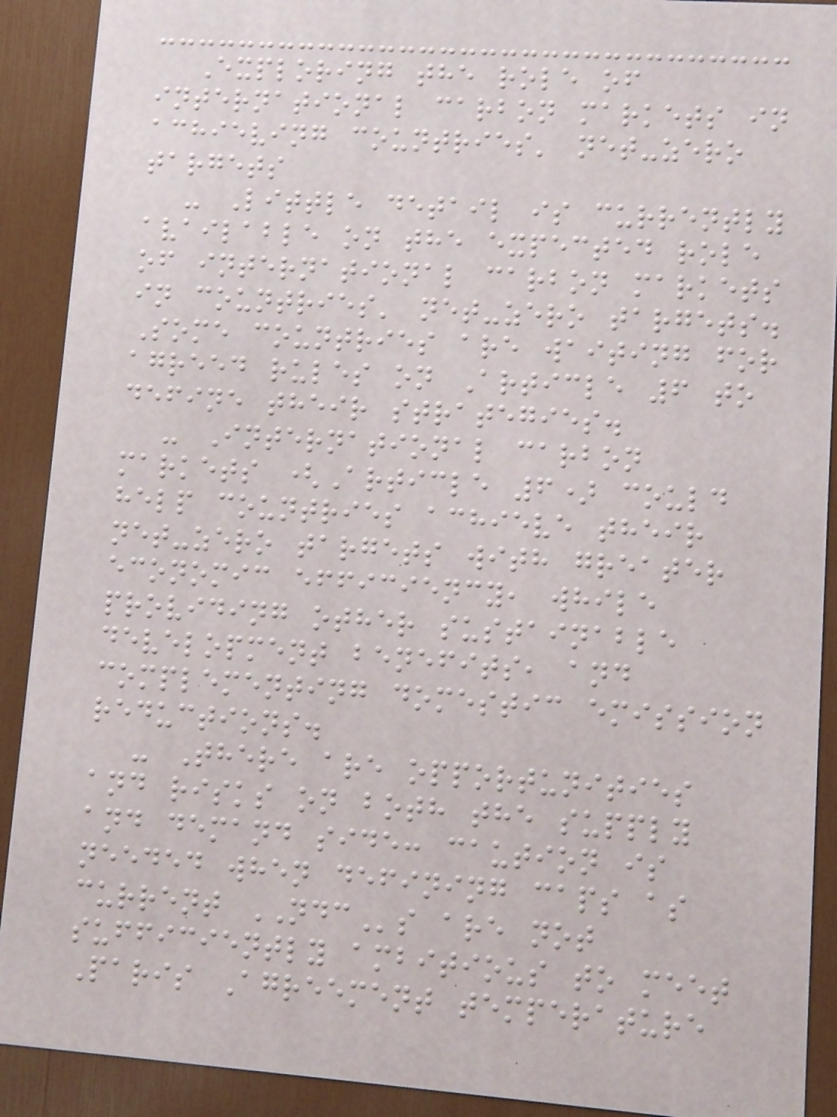Exploring the role of
international carbon markets in
achieving countries' net-zero
targets
- Little detail is currently
available on the expected role
of international carbon markets
in countries' net-zero targets.
Some countries are waiting for
agreed rules on Article 6 to
define their strategies.
- International carbon
markets (Article 6) could
help countries achieve their
net-zero targets with greater
economic efficiency, while
providing other sustainable
development benefits, and
complementing domestic emission
reductions.
- There are opportunities
and risks on both the supply
and demand side: caution is
needed when defining caps as
current NDCs are not
sufficiently ambitious to meet
Paris Agreement temperature
